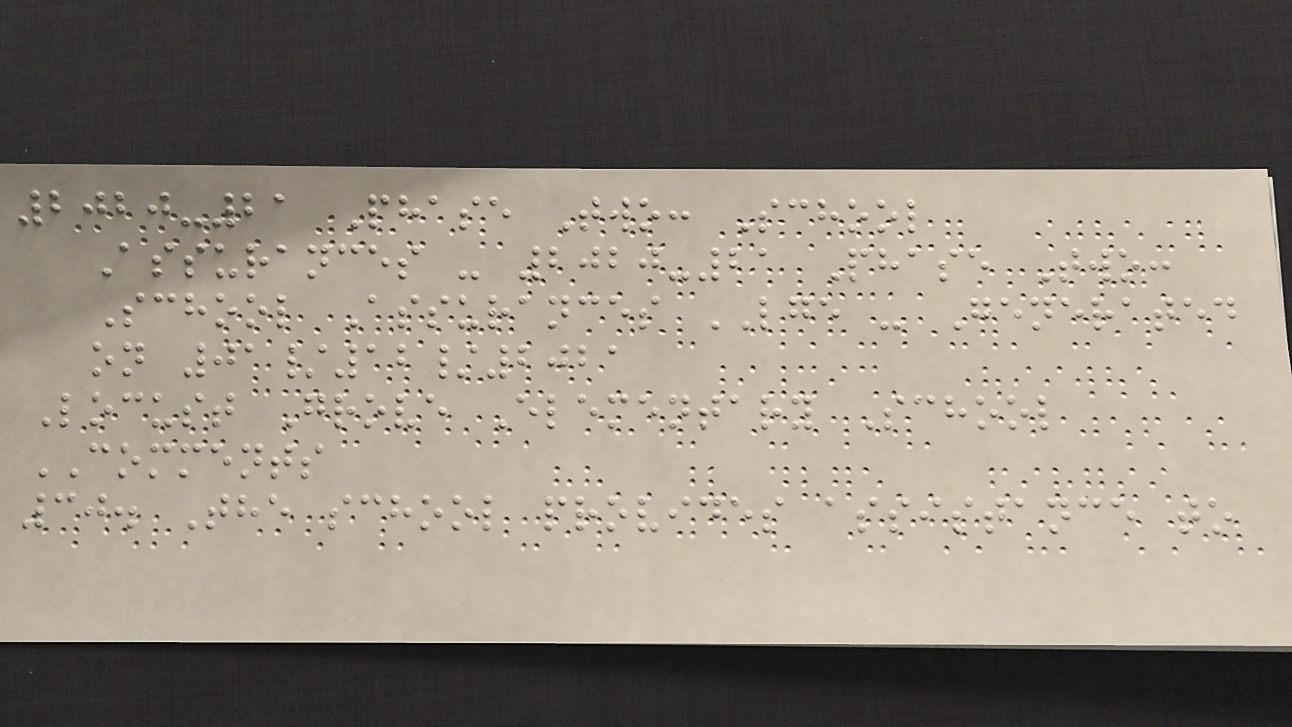2020-21 Phase Two: School
Assurances - 2020-21 Phase Two:
School Assurances LGE - Generated
on 01/12/2021
Locust Grove Elementary School
COMMENTS
30. The school provides assistance to
